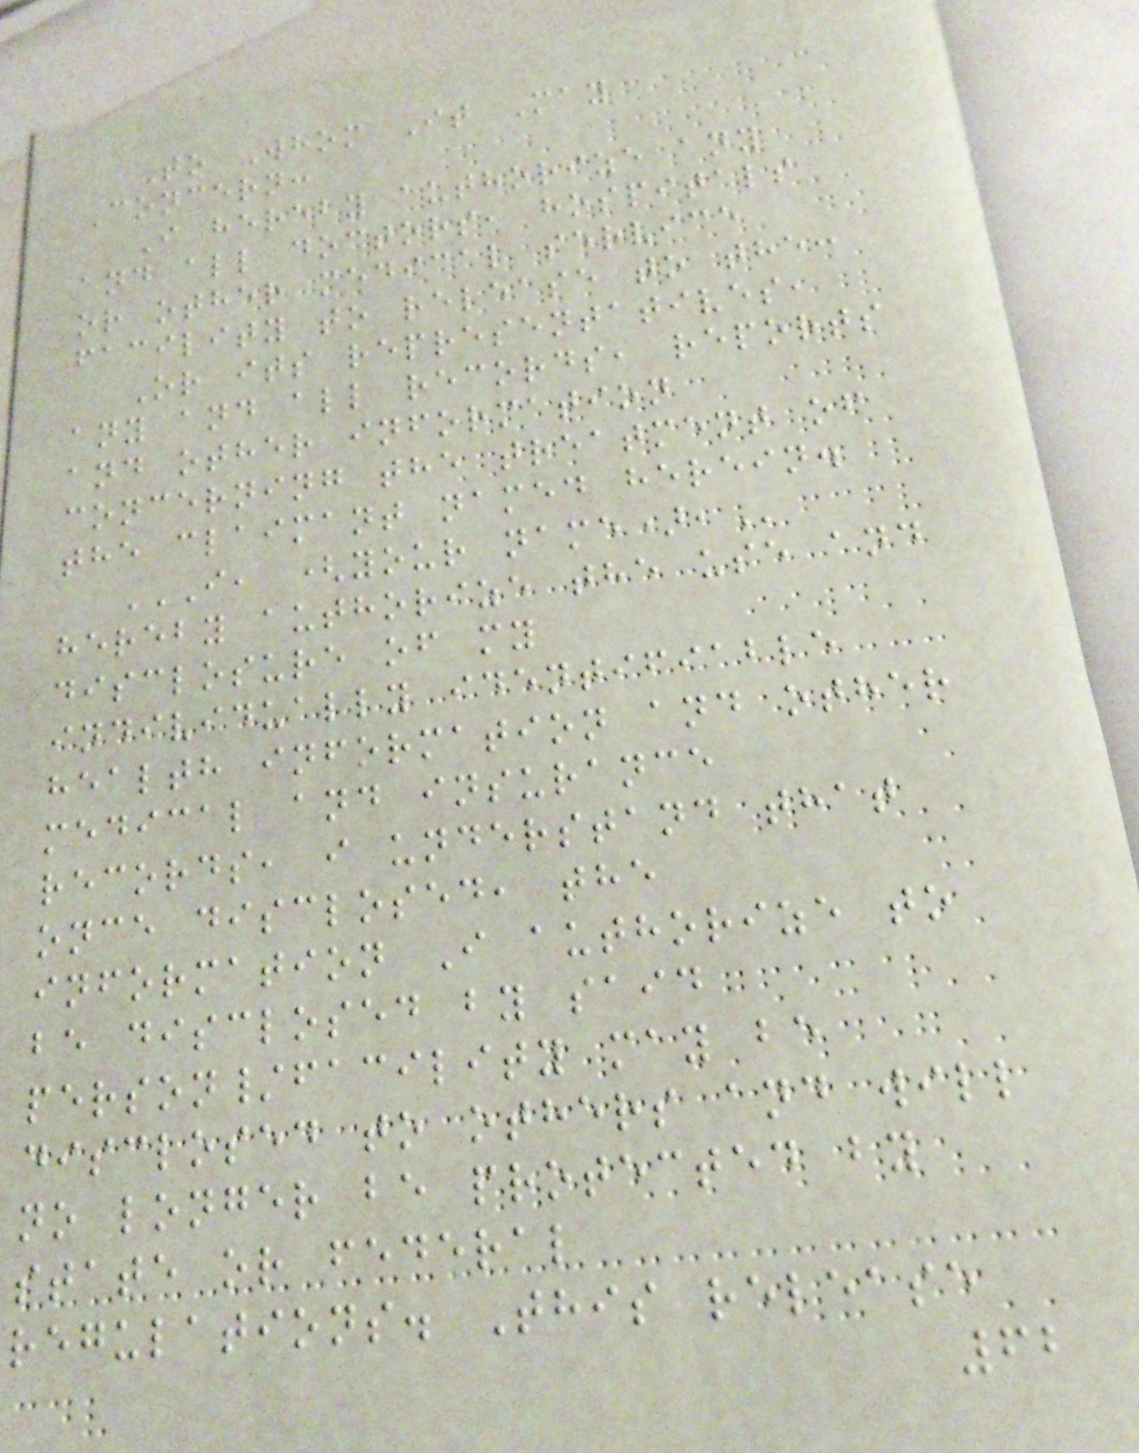To Whom It May
Concern:
I hereby authorize any
and all doctors, hospitals
or other medical service
facility to release to the:
Or its representatives,
any and all records, reports
and other information
concerning the treatment of
the claimant named herein.
I, (YOUR NAME),
hereby authorize the use and
disclosure of my
individually identifiable
health information and other
medical and insurance
records, i understand that
once disclosed, the
information I authorize to
be disclosed by said
person/facility may be
disclosed to others and will
no longer be protected by
state or federal
regulations. This release
62
